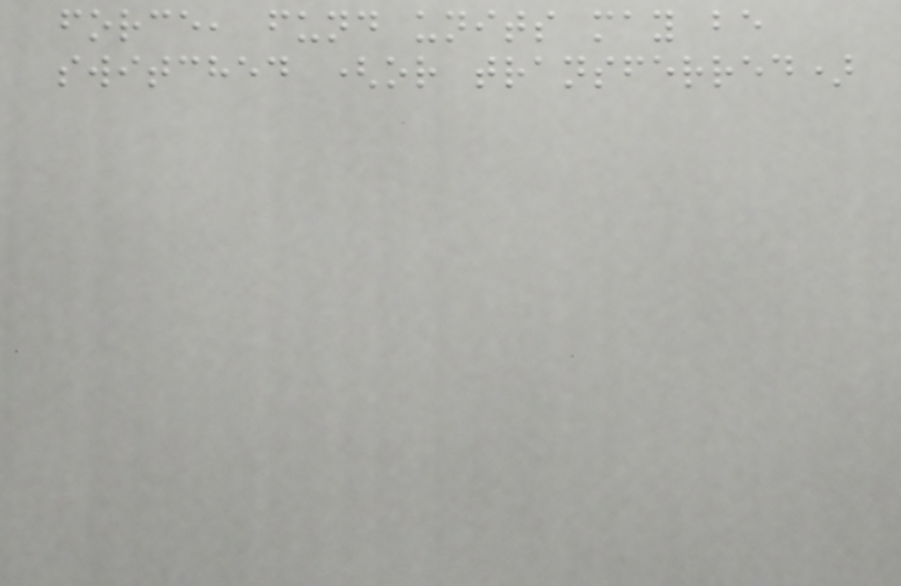force, fund units may be
switched (or transferred)
